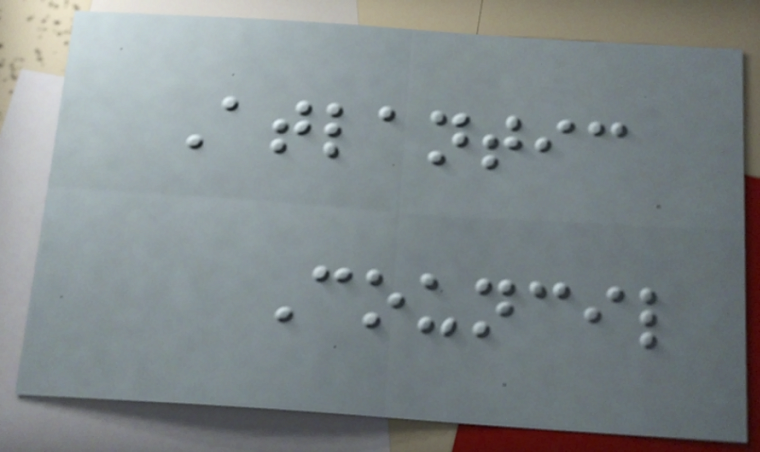Atlantic
Council
